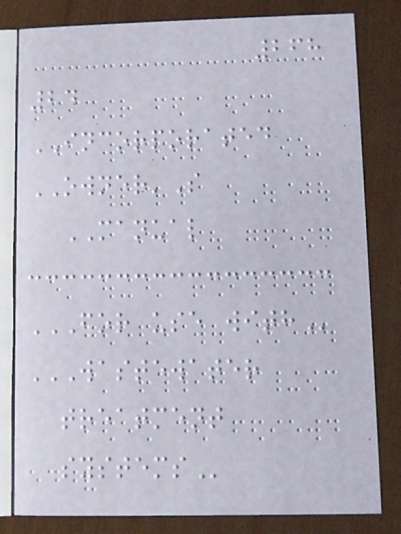268
24
INCORPORATED
OWNER'S
MANUAL
FOR USE WITH
WASTEWATER
TREATMENT
SYSTEMS
